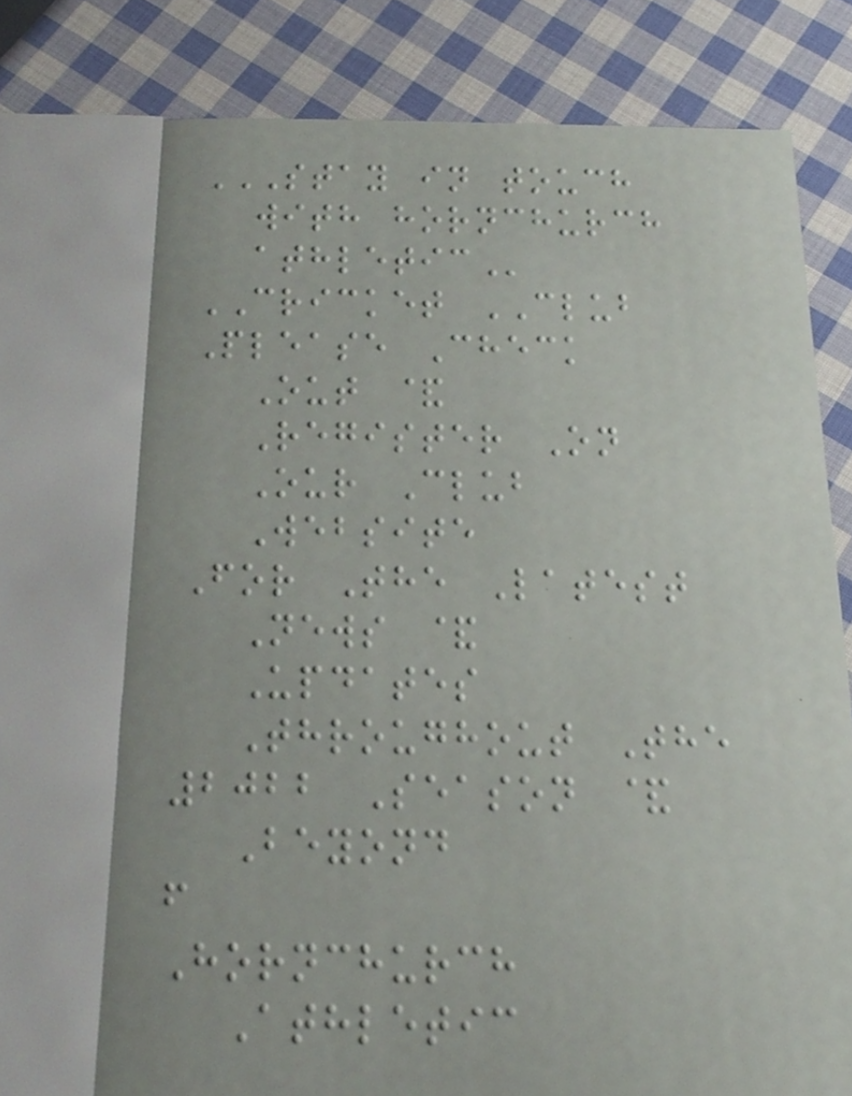STAY IN TOUCH
WITH HORNCHURCH
ATHLETIC
CRICKET CLUB
Please Check
Out &
Register On
Our Club
Website
For The Latest
News &
Updates
Throughout The
2022 Season &
Beyond
f
Hornchurch
Athletic
